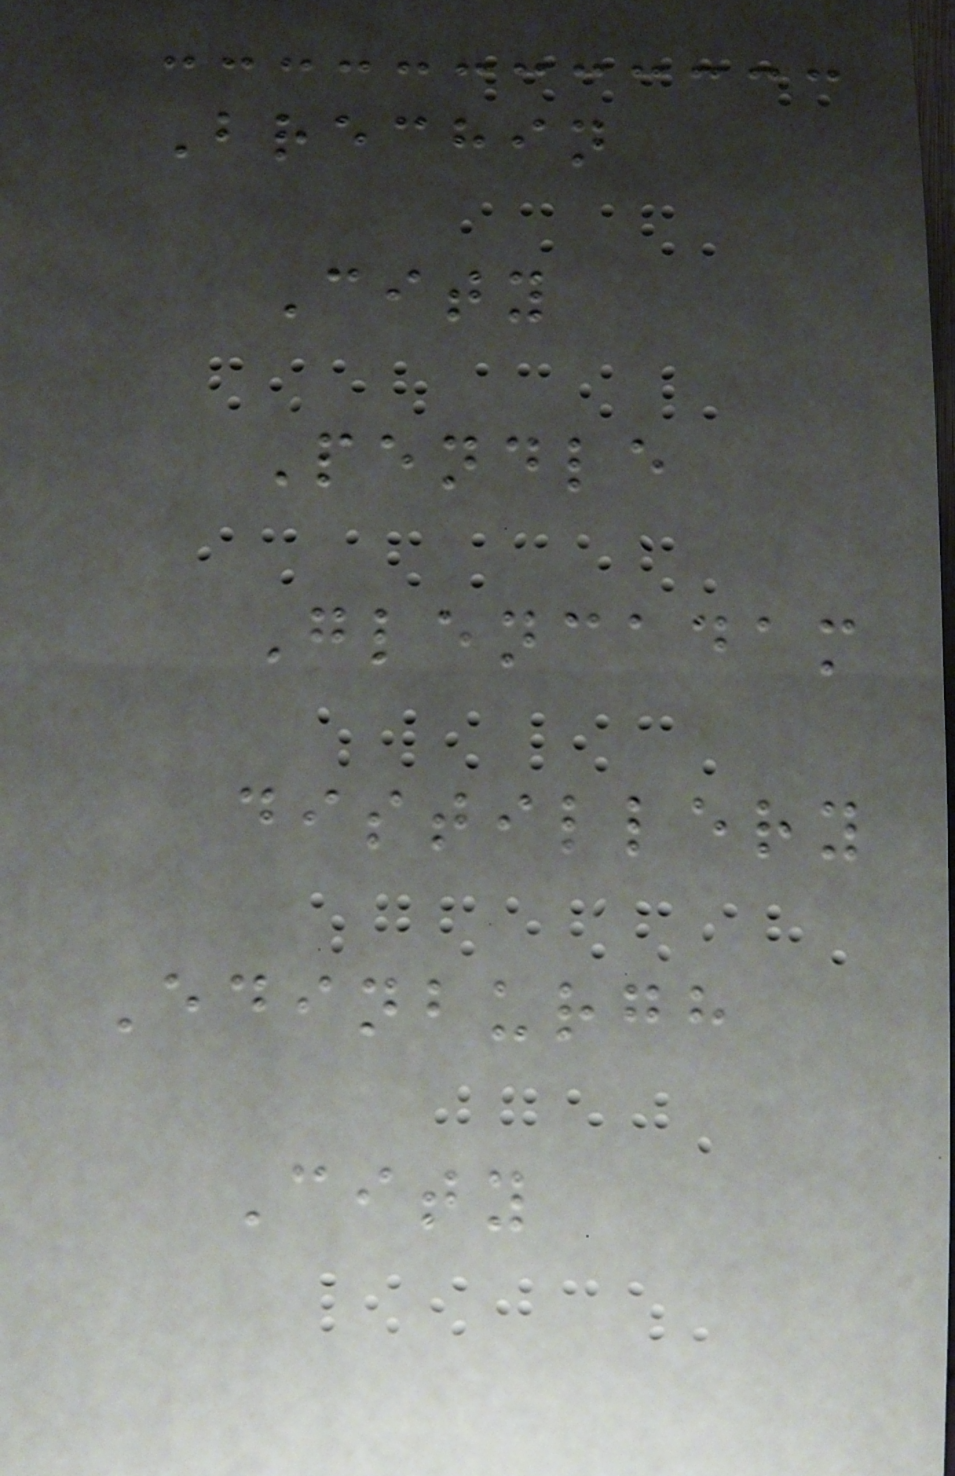Brechin
City
Pendle
Glencadam
distillery
Edinburgh
City
